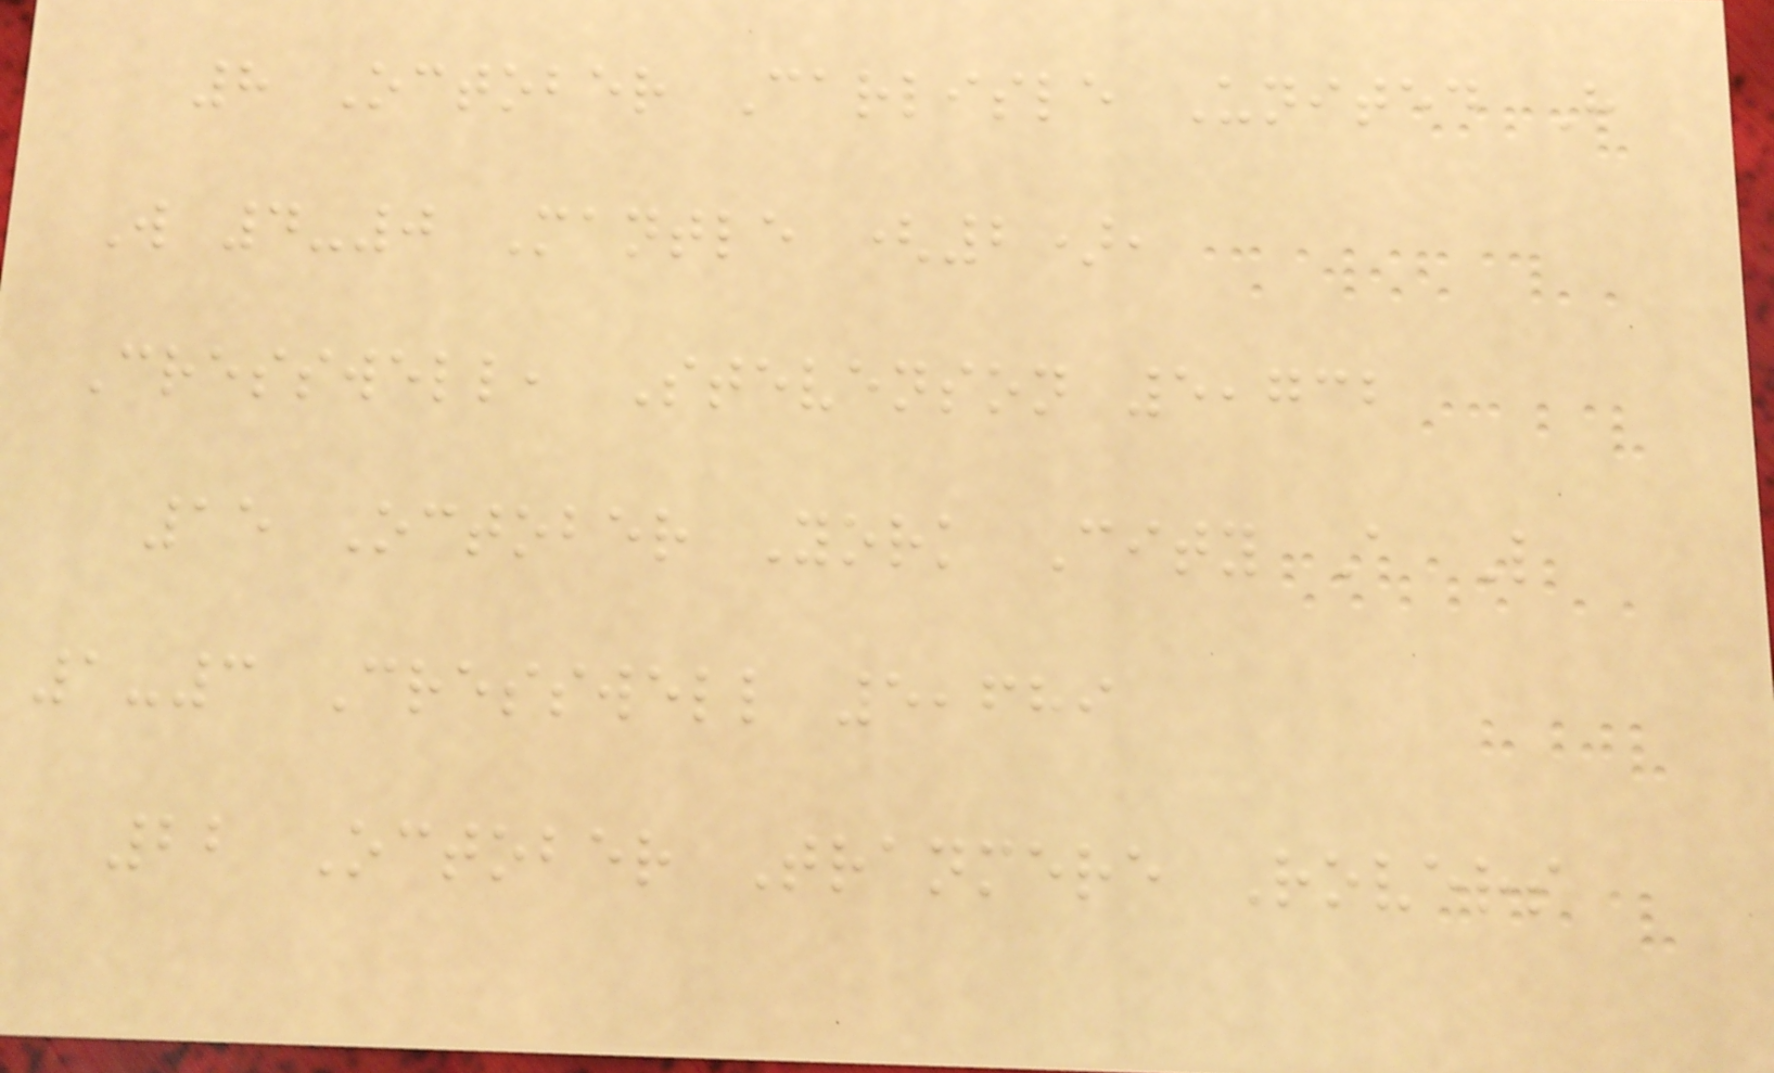8 October Carlisle United H
W 4-0 Mantle (2),
Cresswell, Stevenson 5,732
15 October York City A L
1-3 Cresswell 5,689
22 October Tranmere Rovers
